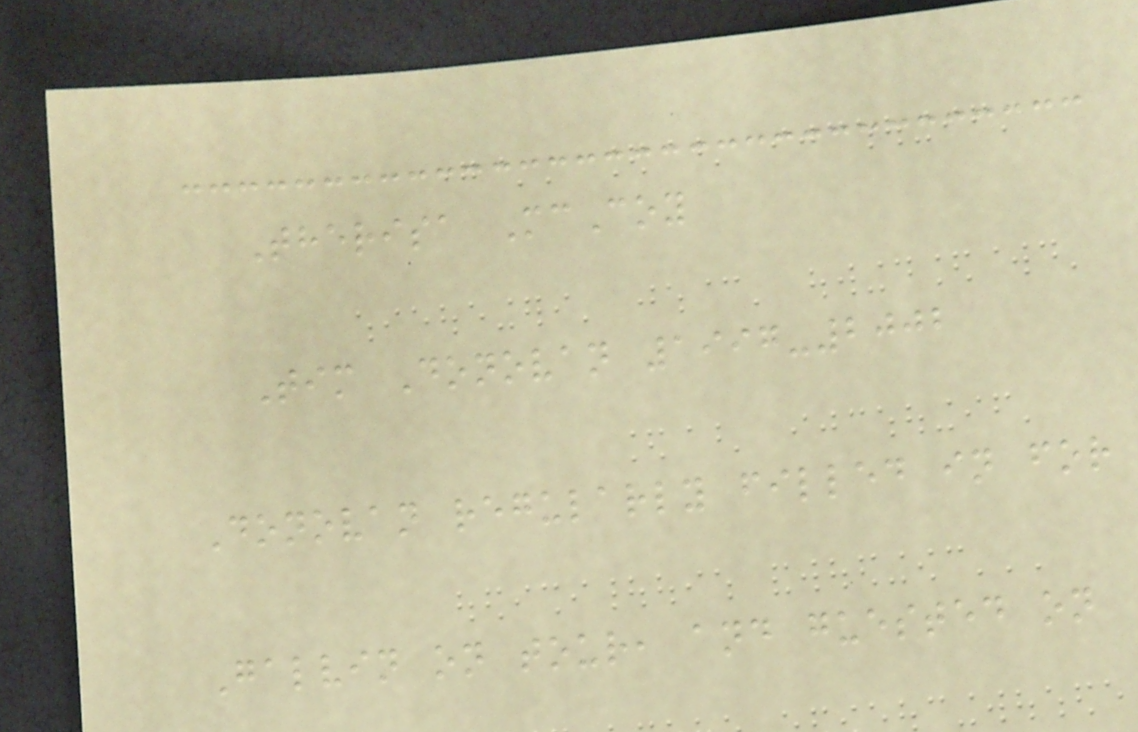Therisa McCoy
Tim Donovan 1997-2002
Donovan regularly filled in for
Galvin on tour, and guested on
